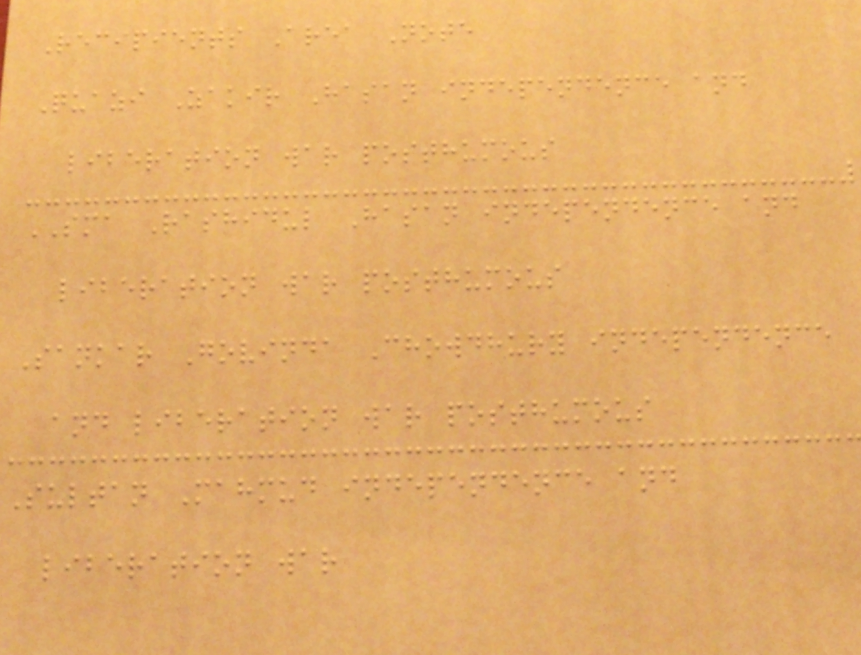Recipients Area Note
Quazi Zakir Hasan independence and
liberation war posthumous
SMA Rashidul Hasan independence and
liberation war posthumous
Sankar Govinda Chowdhury independence
and liberation war posthumous
Sultan Mahmud independence and
liberation war
